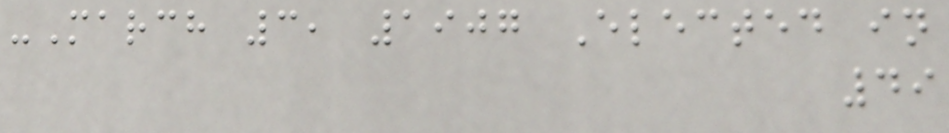-March 3, 1907 Elected in
49
